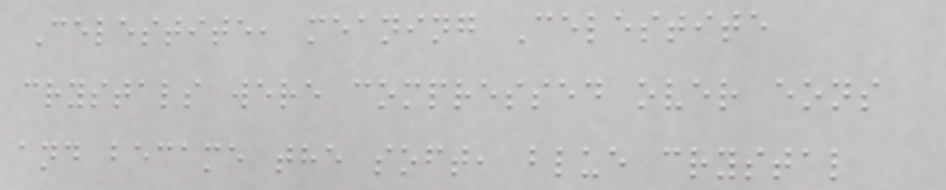Celestite, meaning Celestite
crystals were compressed over eons
and became the soft, blue crystal
